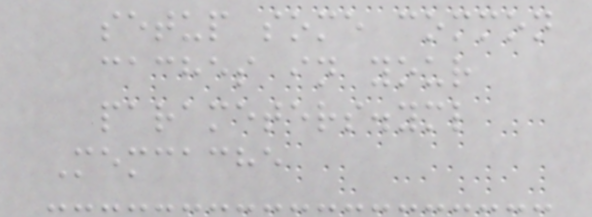setup some common
caches in your
parameters.yml
Memcache
